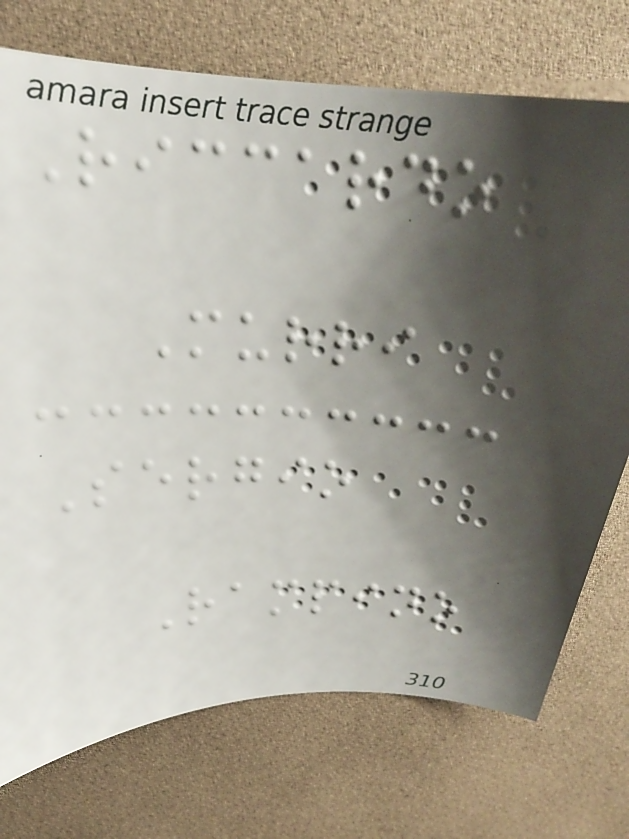Riccardo
Murri
Sergio
Rampino
